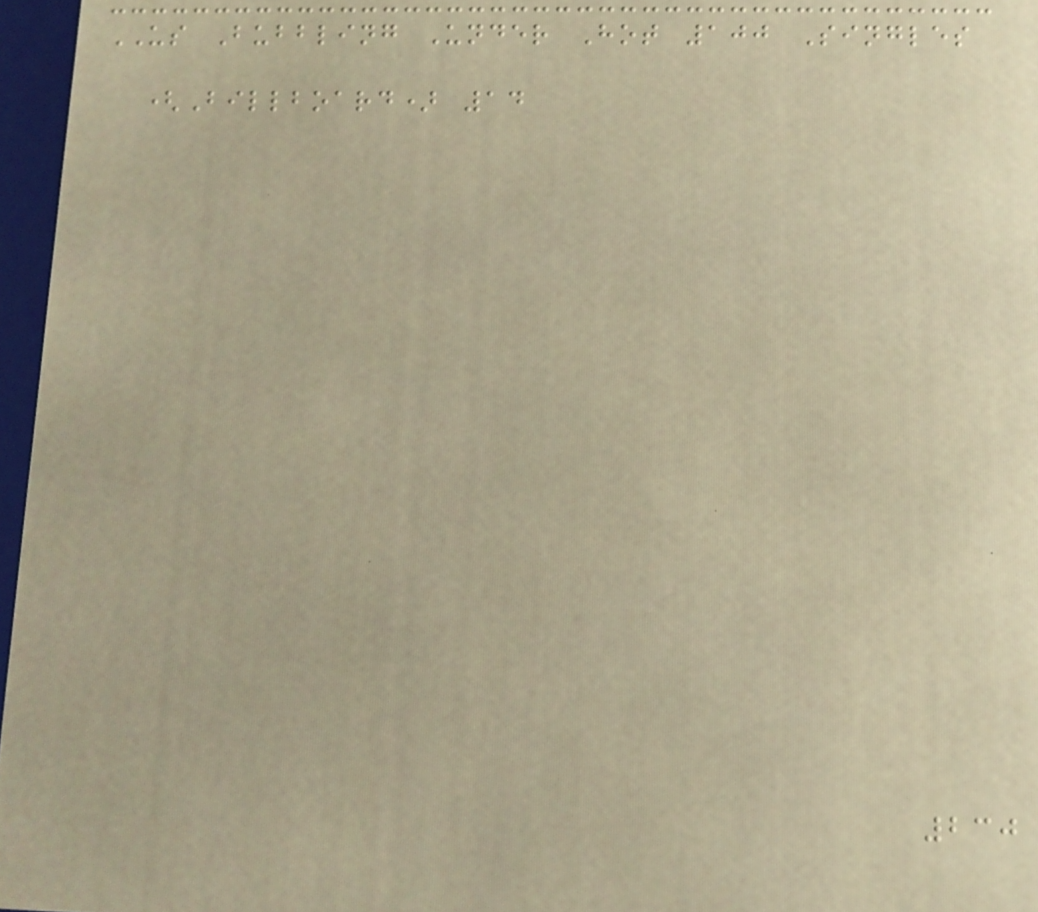US Bubbling Under Hot 100 Singles
(Billboard) 14
230
